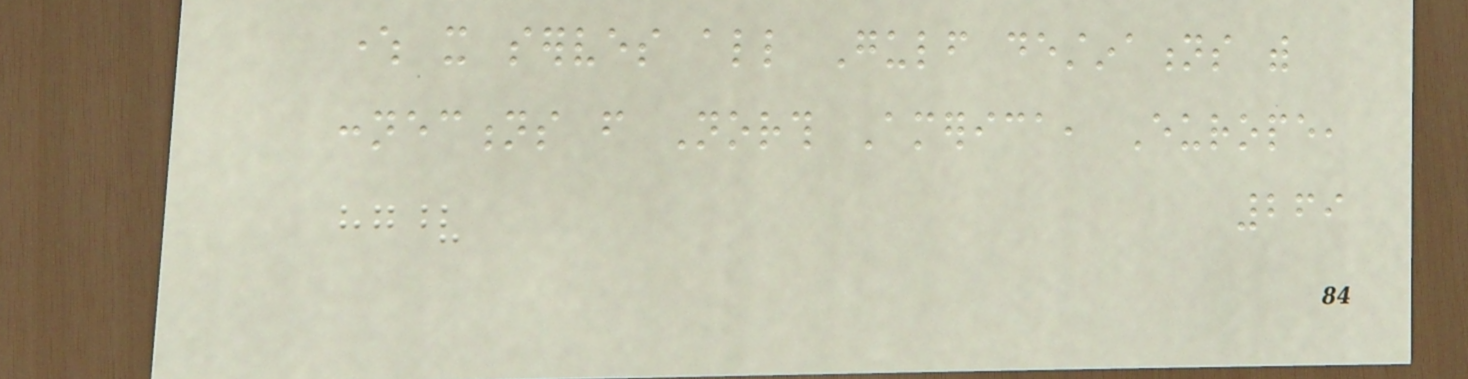where it serves all Gulf destinations with
connections from North America, Europe,
269
